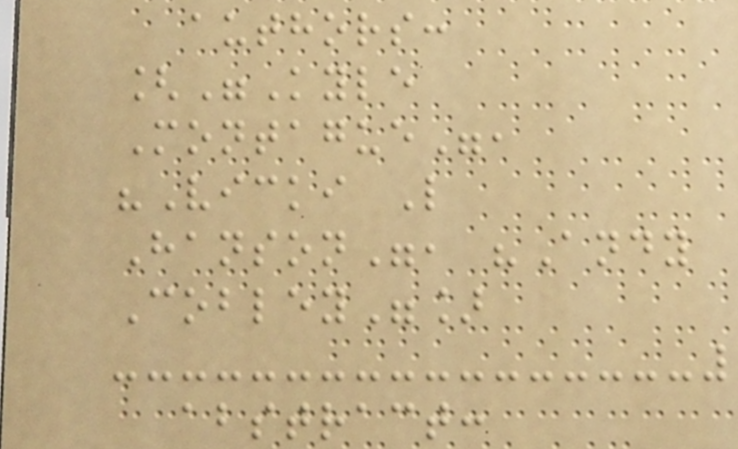authors:
["Kyle
Montague",
"Vicki L
Hanson", "Andy
Cobley"]
abstract:
